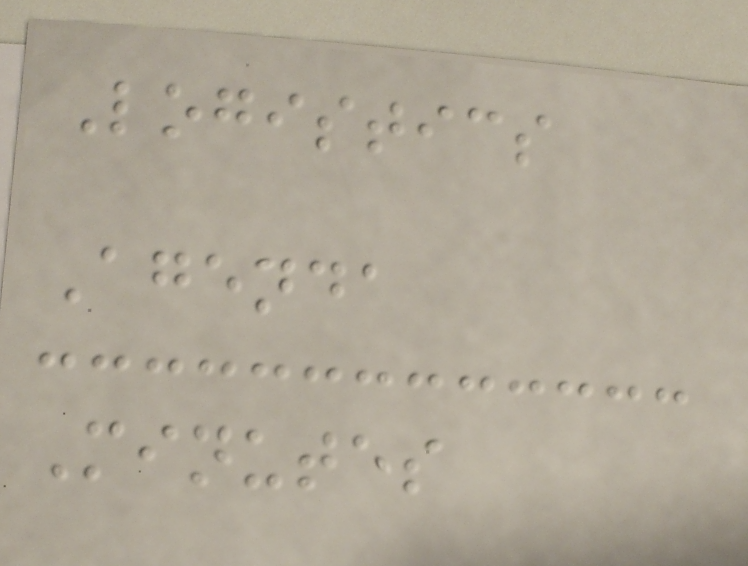Logistics
Agenda
Minutes
